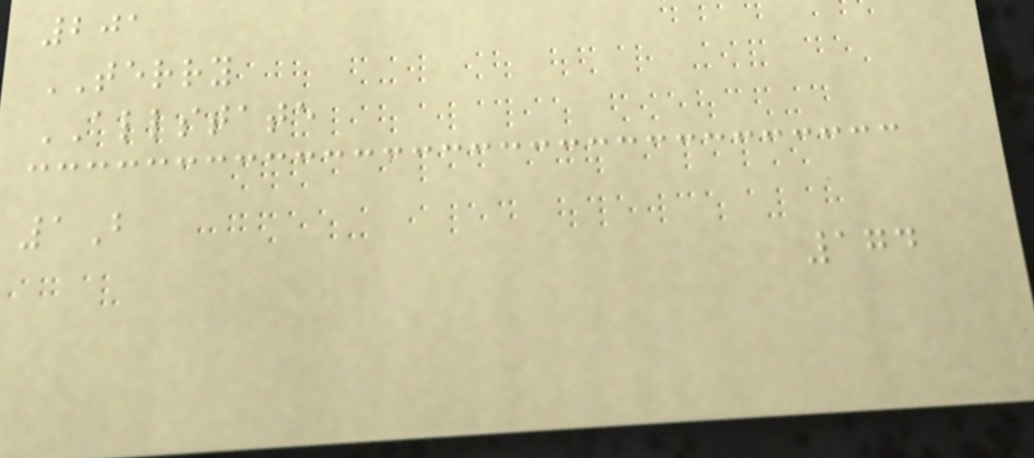201
TERRY
ALLSTATE
1B
174
